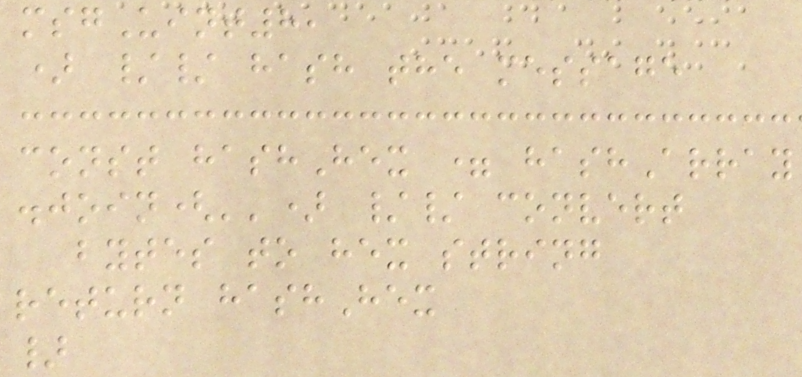msgUint8,
) // hash the message
const hashHex = hashArray
.join('') // convert
bytes to hex string
return hashHex
}
